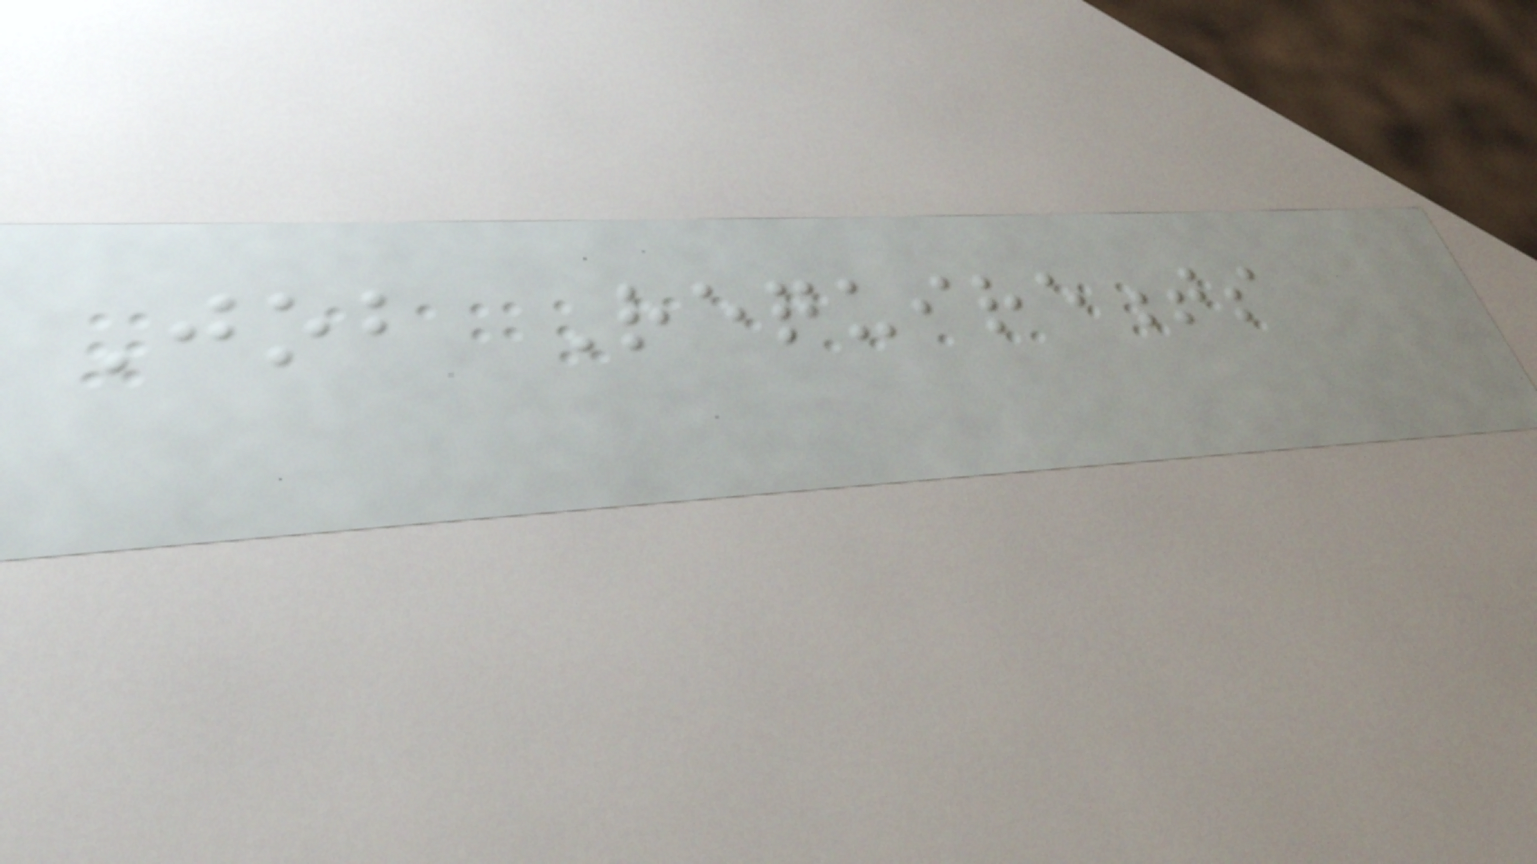Job Requirements
